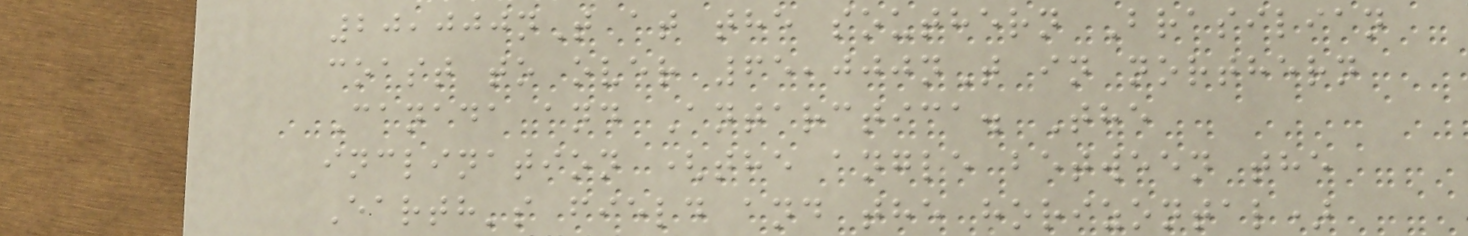20,000nT at the southern Brasilian
coast to over 65,000nT in northern
Canada and Antarctica. The
inclination (the angle between the
Earth's field and the horizontal)
